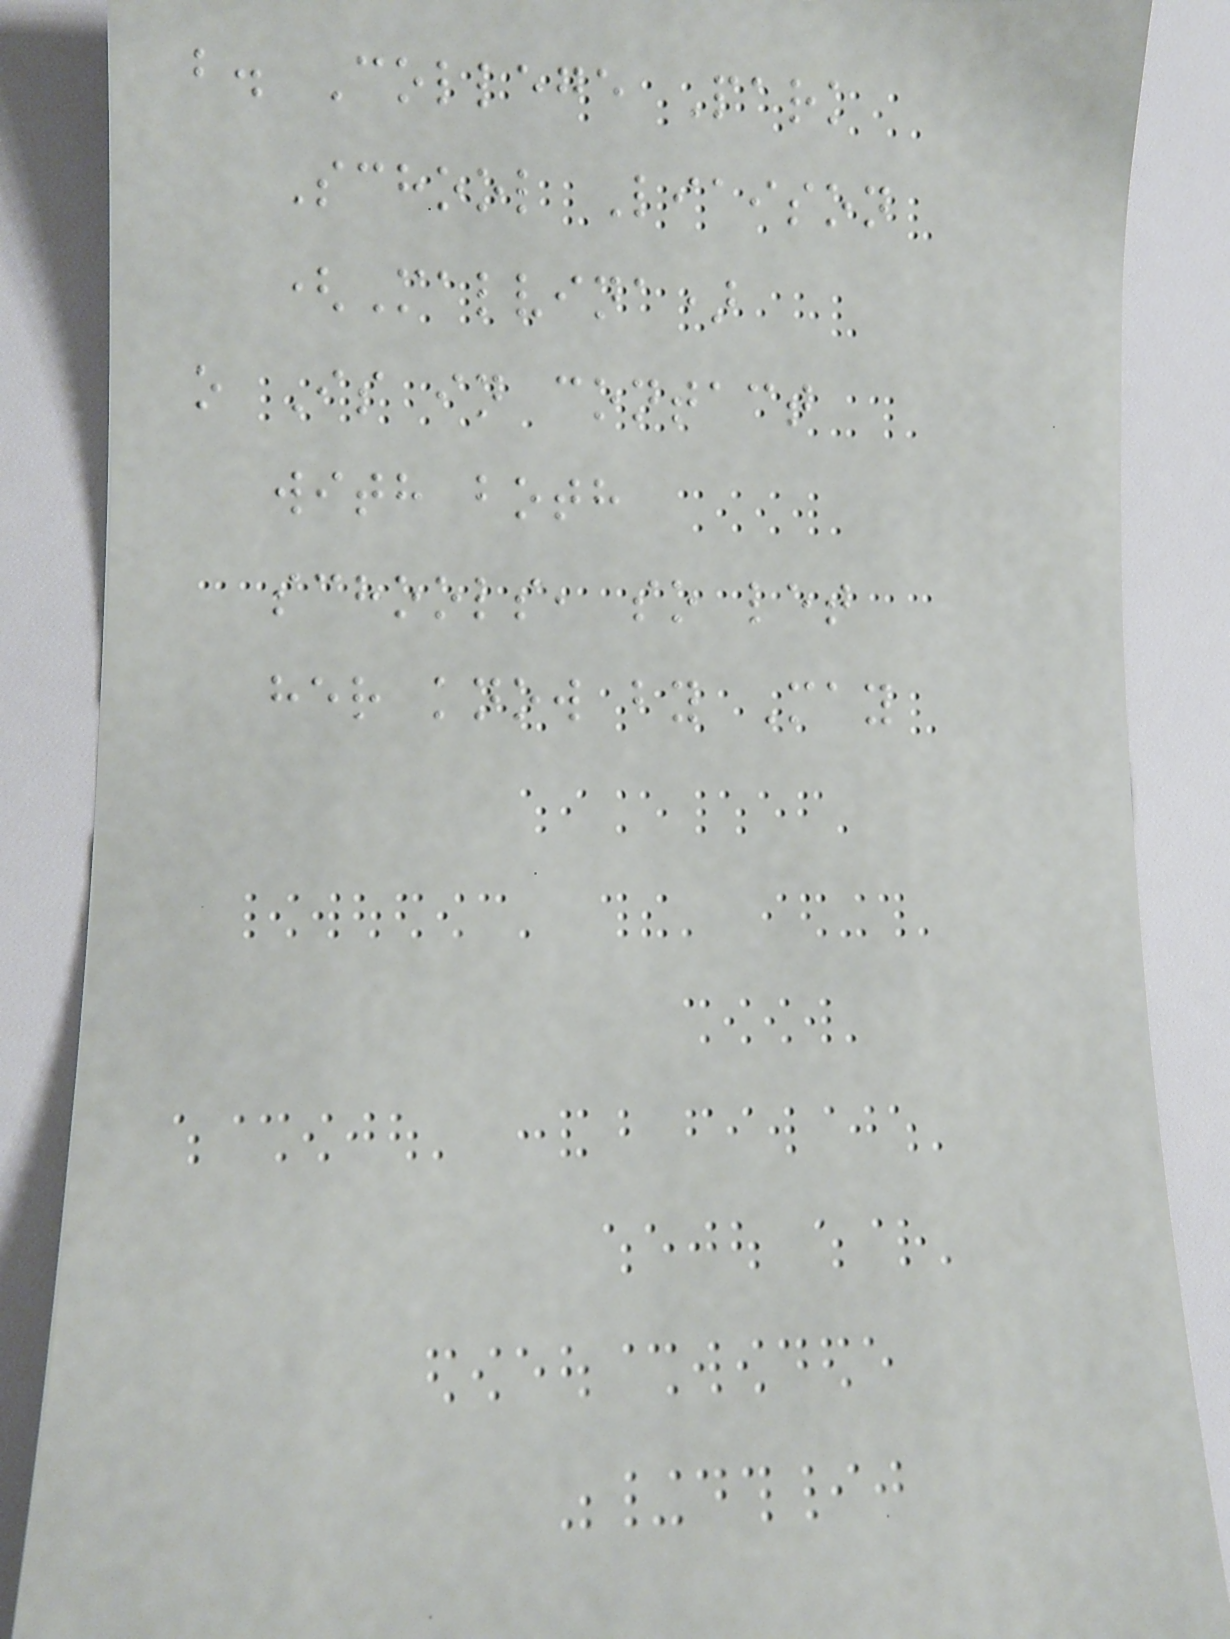b. College Park
School Liaison
(Malvina)
o Is in contact
with both
schools, so let
her know by May
